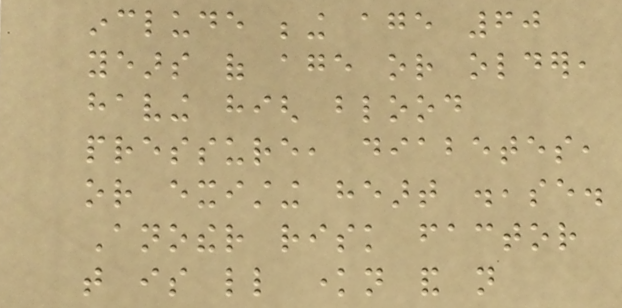include being age 60
years of age or older,
having high blood
pressure, diabetes,
or existing heart disease.
Another risk factor
that is little known and not
